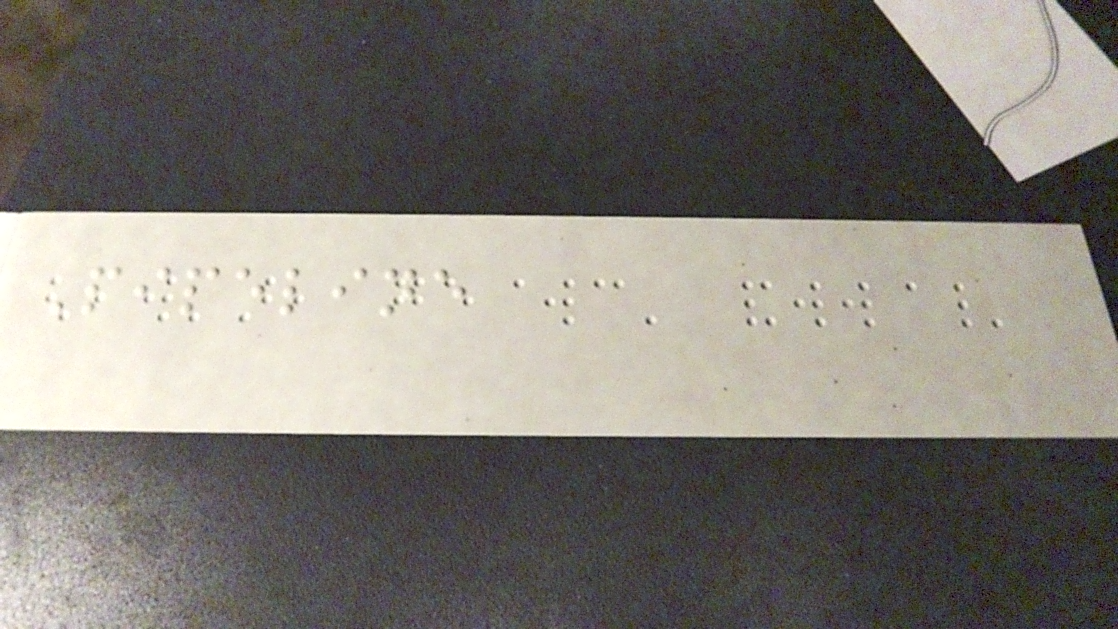Pipeline
